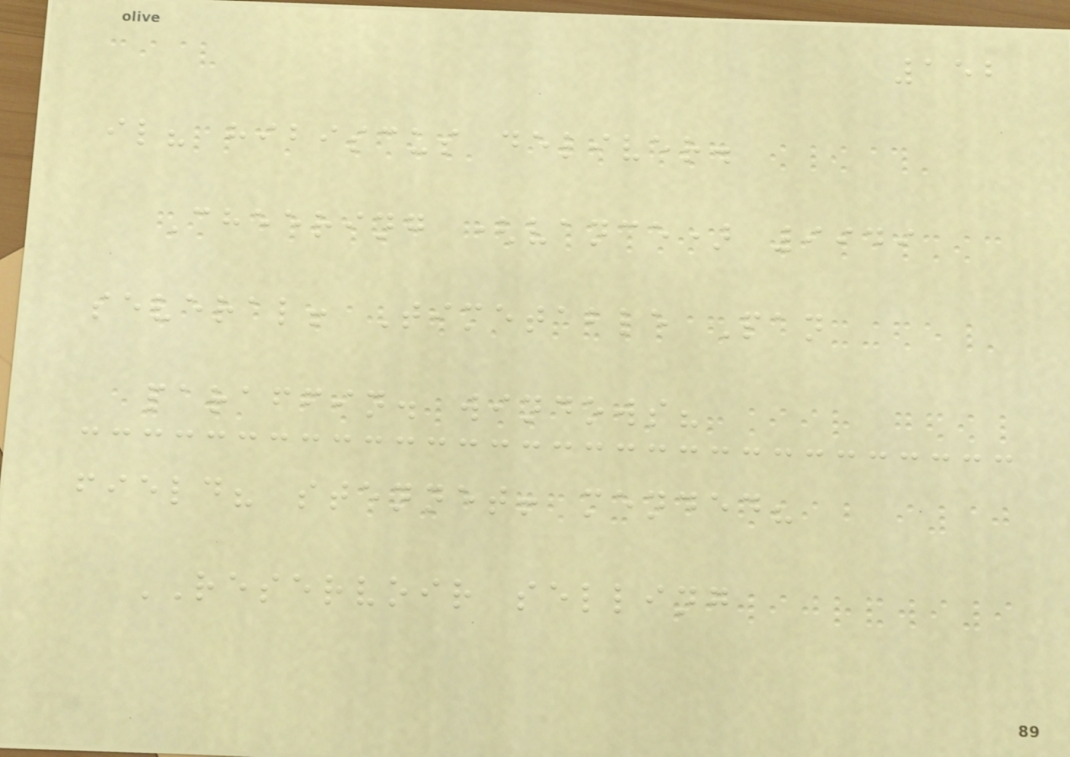152
il? hibiscus deliver.
Cheering (vance) 9949
several! Timetable Pan
paraffin. windows?
field? stennet! mended?
RESERVOIR selling
